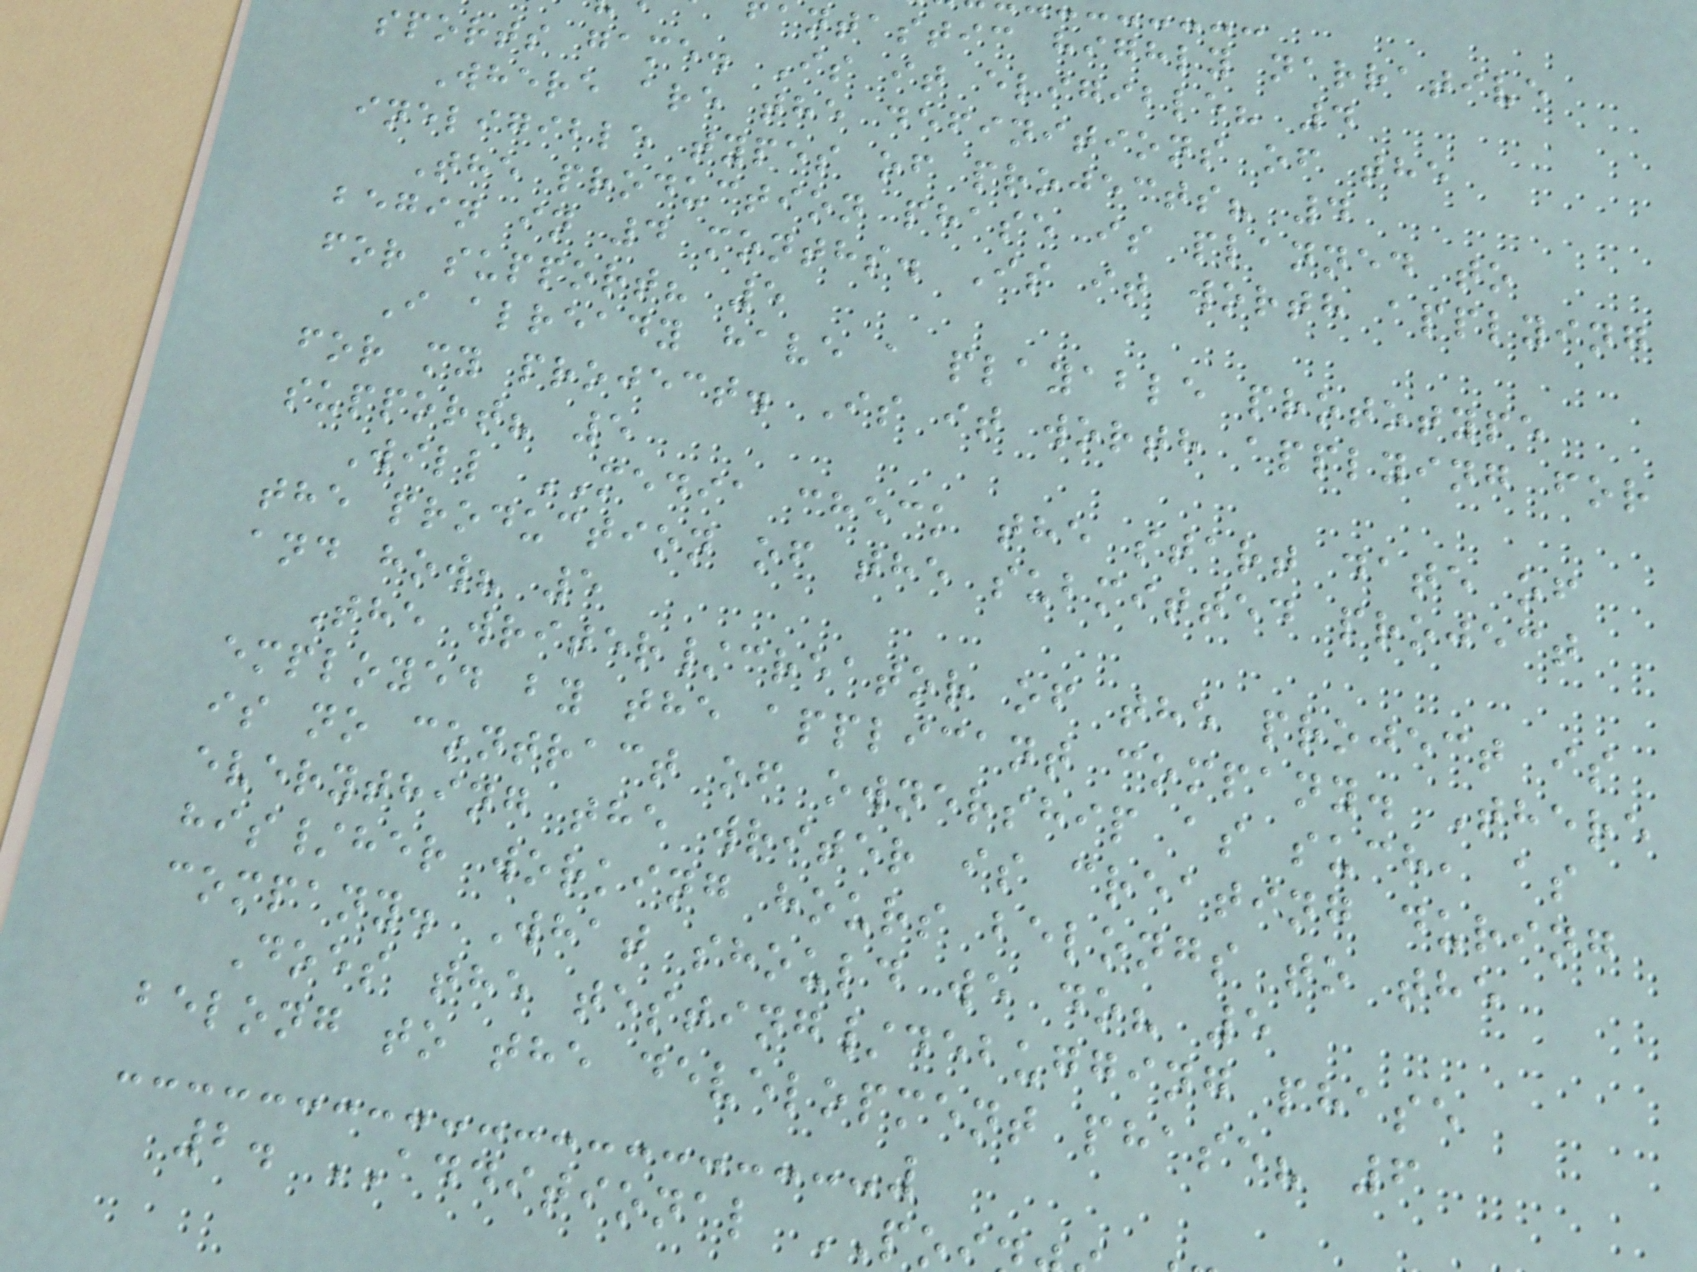antastic highly narrative
sports game. Is it eligible? 4
Where are the definitions of the
ineligible types of projects? 4
The production phase is planned to
begin in 4 months. Is it worth applying
for support? 5
I already have a playable prototype
for my project. Is it worth applying for
support? 5
Will MEDIA check the start date of
the production of the submitted project
and how? 5
The writer/creator of the project is
employed by the applicant company. There
is no contract of ownership as such, as
everything the writer is creating during
his/her working hours belongs to the
company. What should we do? 5
Does the testing/debugging phase
belong to the development phase? 6
2. ADDITIONAL PO
